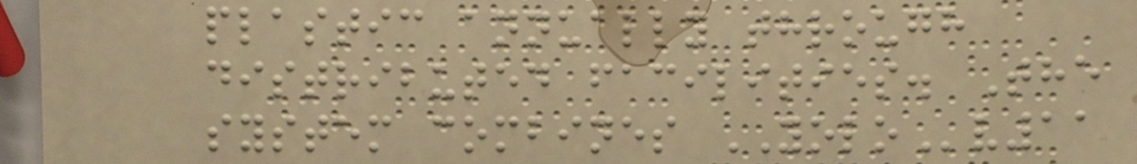plastic annually through
distributed facilities. The
system combines YOLOv11
